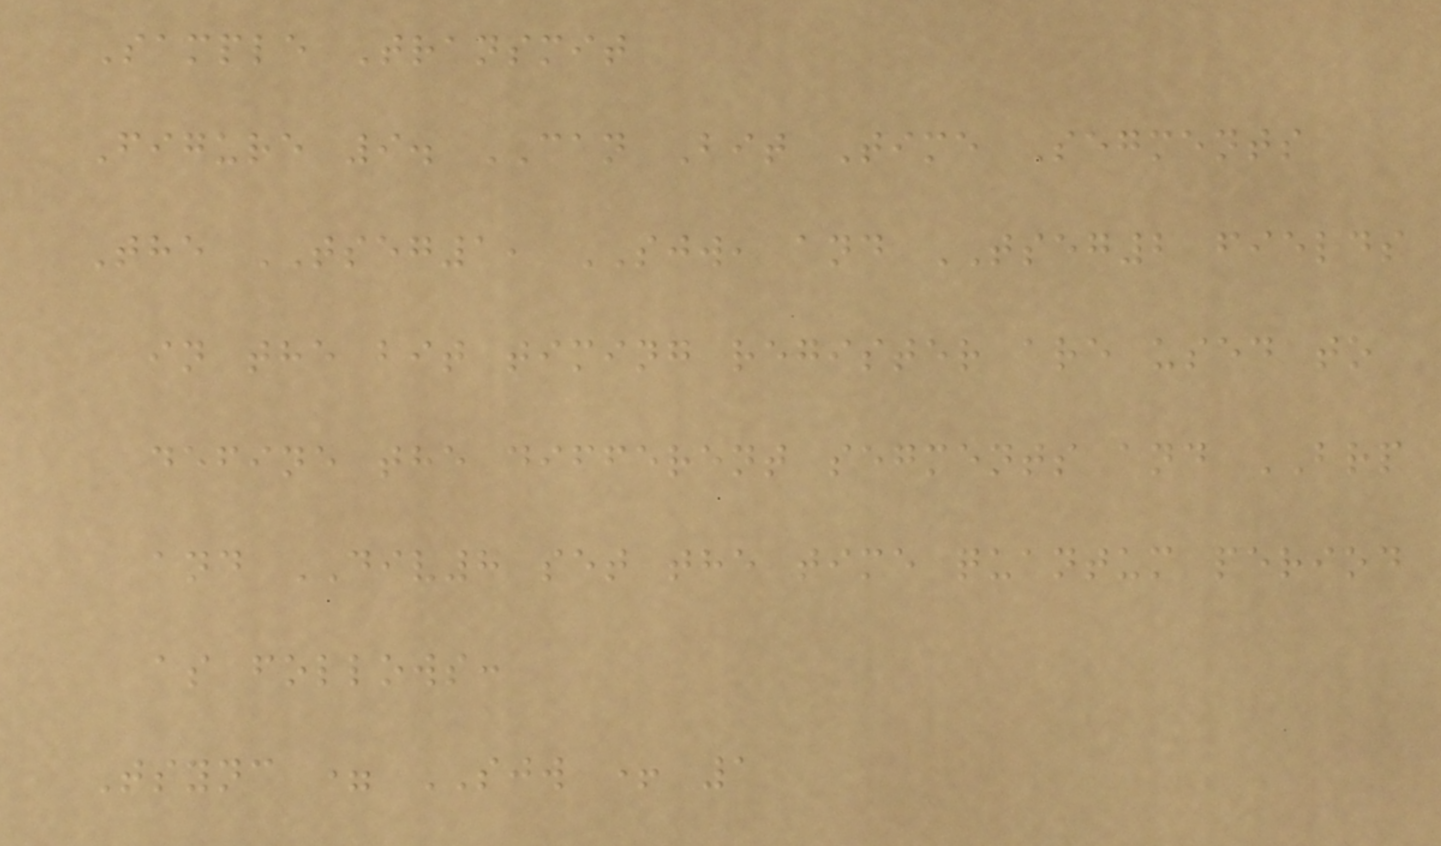Sample Transmit
Figure 9. CAN Bit Time Segments
The TSEG1, SJW, and TSEG2 fields
in the bit timing register are used to
define the different segments and BRP
and DIV8 set the time quantum period
as follows:
Tsync = SJW + 1
